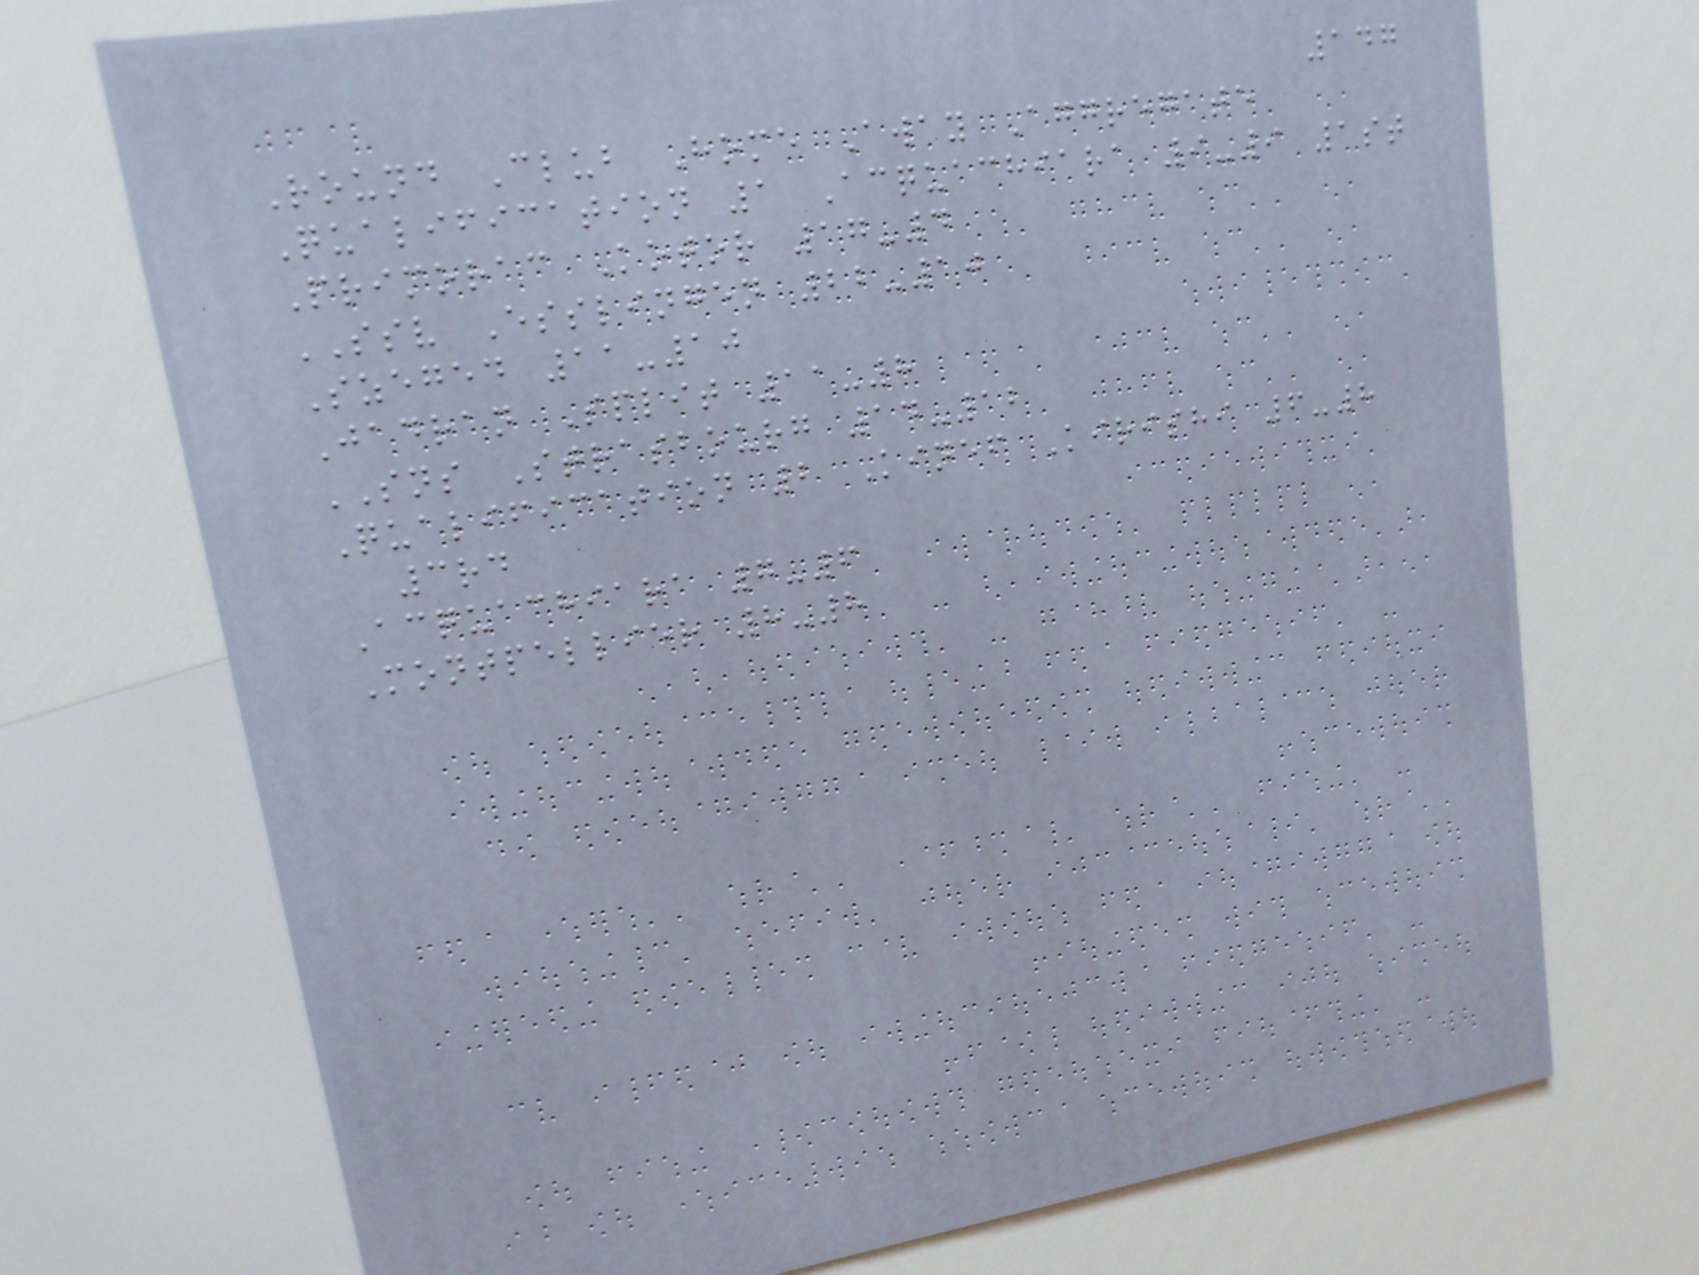147
Round Club Home Away Aggregate
Qualification 1 Acquachiara 9-9 1st
Primorac Kotor 17-4
SSV Esslingen 22-10
Szeged 11-10
Jadran Split 11-8
SNS Strasbourg 14-12
Qualification 2 Kinef Kirishi 6-8
3rd
Acquachiara 7-6
Montpellier 8-8
